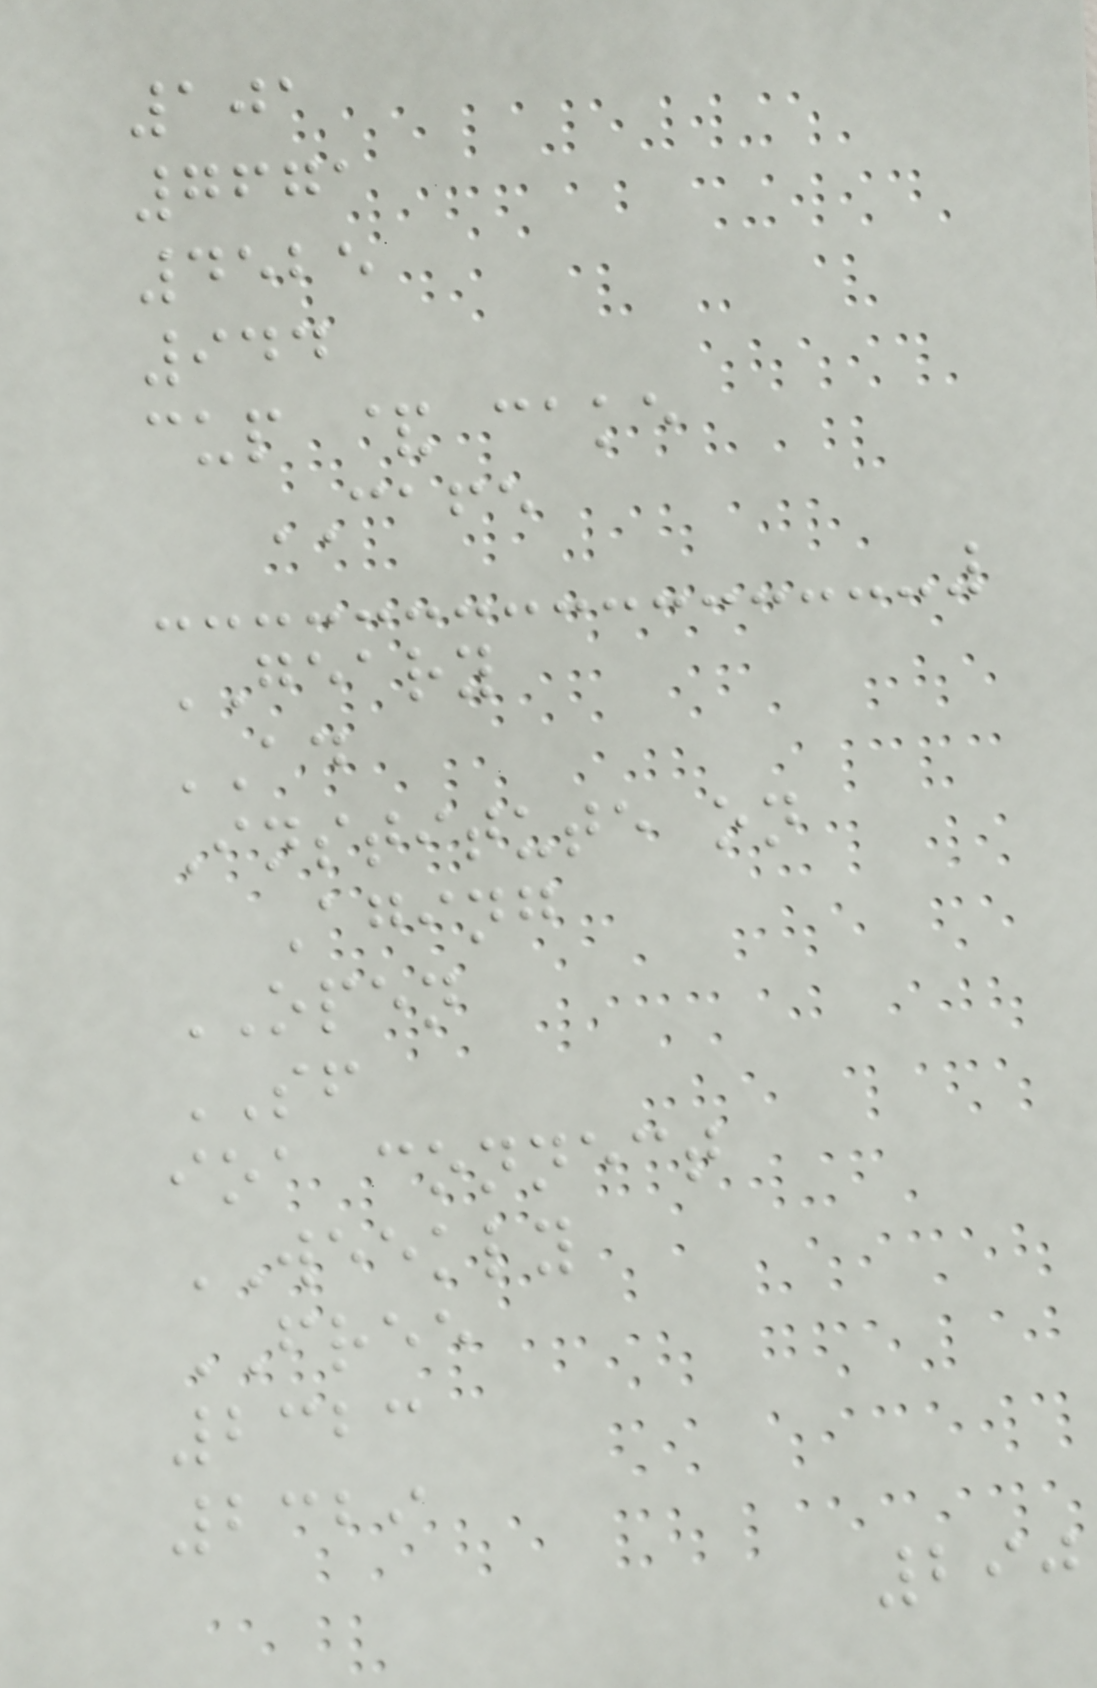101
7671
4525
944
cup & cake
CAFE
GEARY
AD
Institute on
Aging
OPEN
SF
ioa connect
WEEKLY
FREE
2323
2329
290
